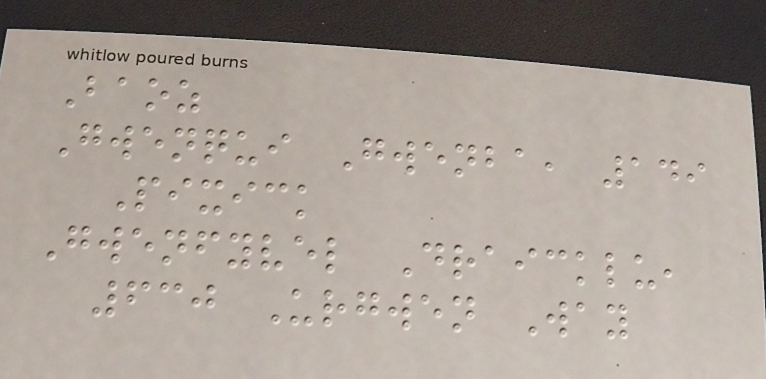Baoz
Gwenqui Gwenba, 149
Pixick
Gwenfyvel Draicklu,
630 Urgwen Way
